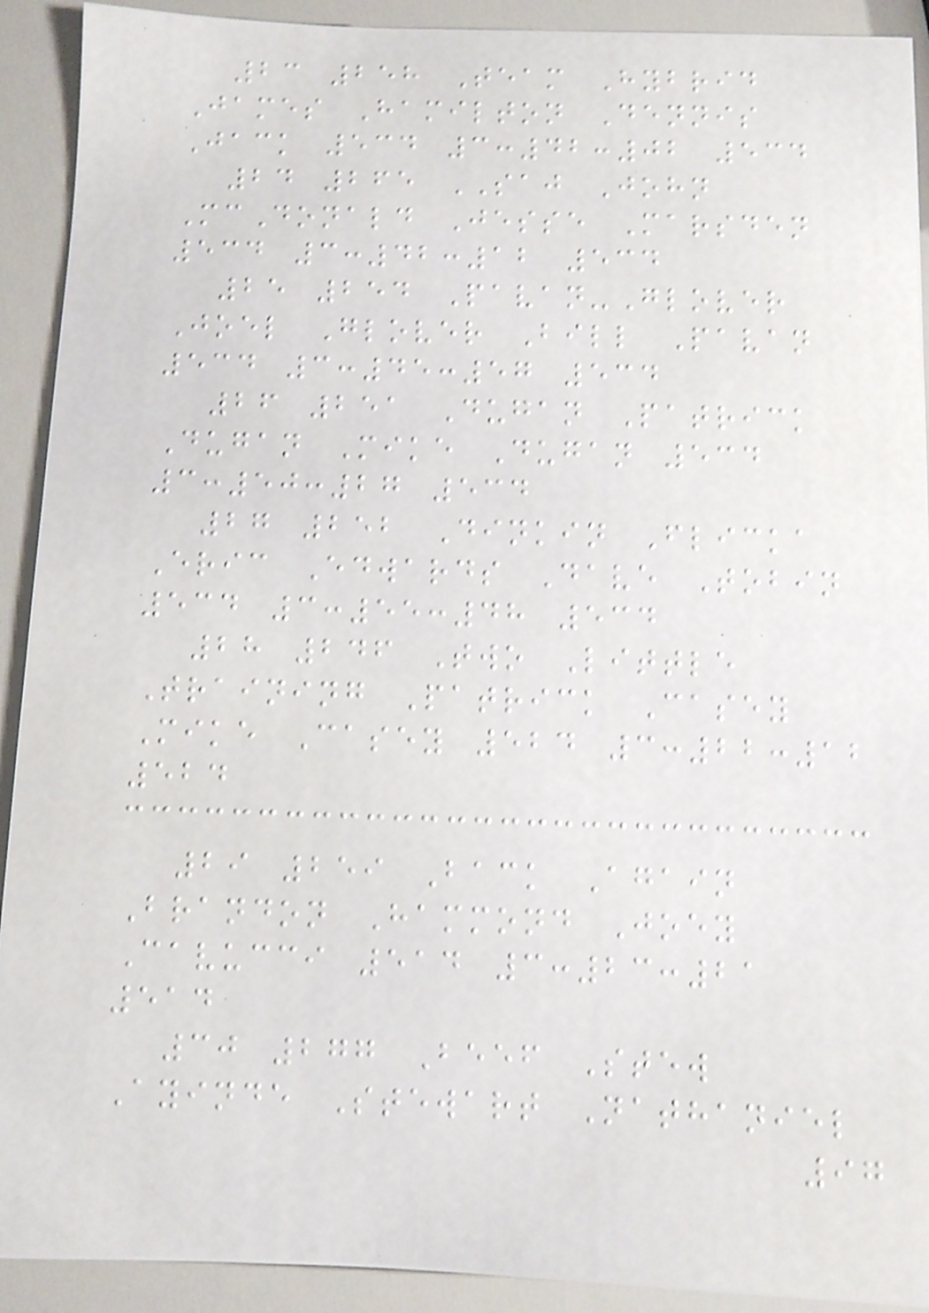23 258 Team Hybrid
James Hamilton Dennis
Jack 534 3:42:02 534
24 265 SAJ John
McDonald Jesse Marsden
534 3:42:12 534
25 254 Pavan-Glover
Joel Glover Bill Pavan
534 3:45:57 534
26 251 Dugan Patrick
Dugan Mike Dugan 534
3:50:27 534
27 252 Dinkin Flicka
Eric Edwards Dave Tobin
534 3:55:48 534
28 246 Two Little
Training Patrick Casey
Mike Casey 524 3:22:12
524
29 259 Back Again
Brandon Hammond Joey
Cavucci 514 3:23:21
514
30 277 Beef Stew
Ayinde Stewart Nathaniel
97
